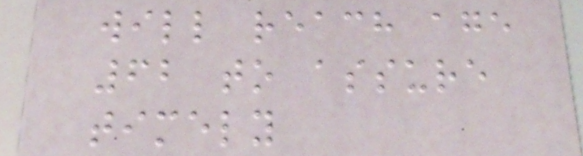will reach age
62 to assure
timely
